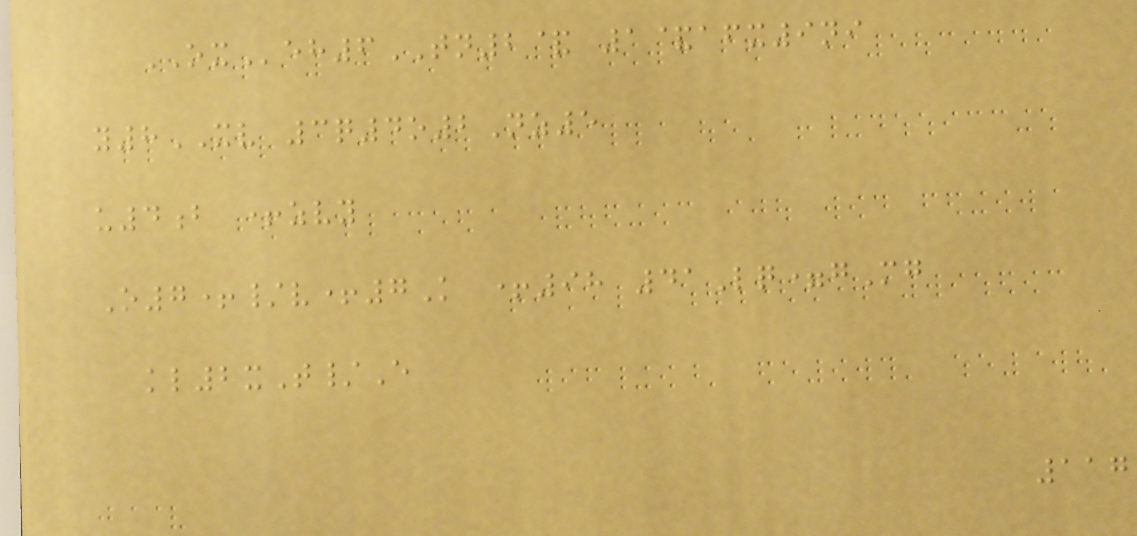OXeh6TN2& 1&afx9ni
y8XV 3q4o2Nz5
u4b +zvy
O7+/v+7K +98 41Lq=gMg
kl2xT/E
117
